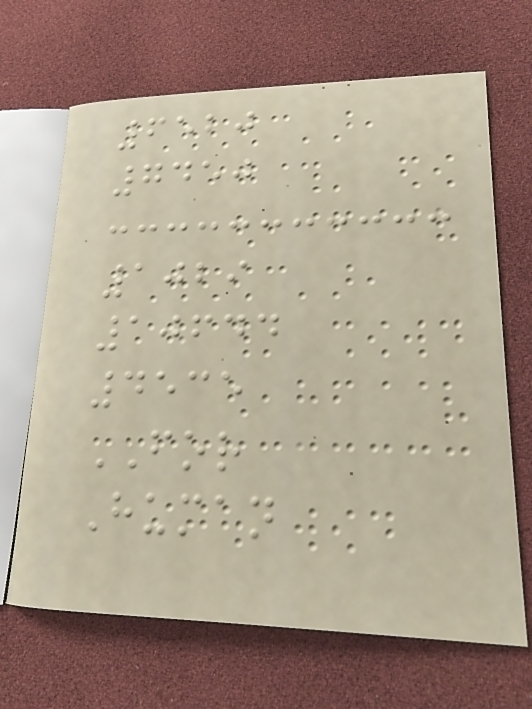6520
7450
1029
10644
4535
FOR
Human
